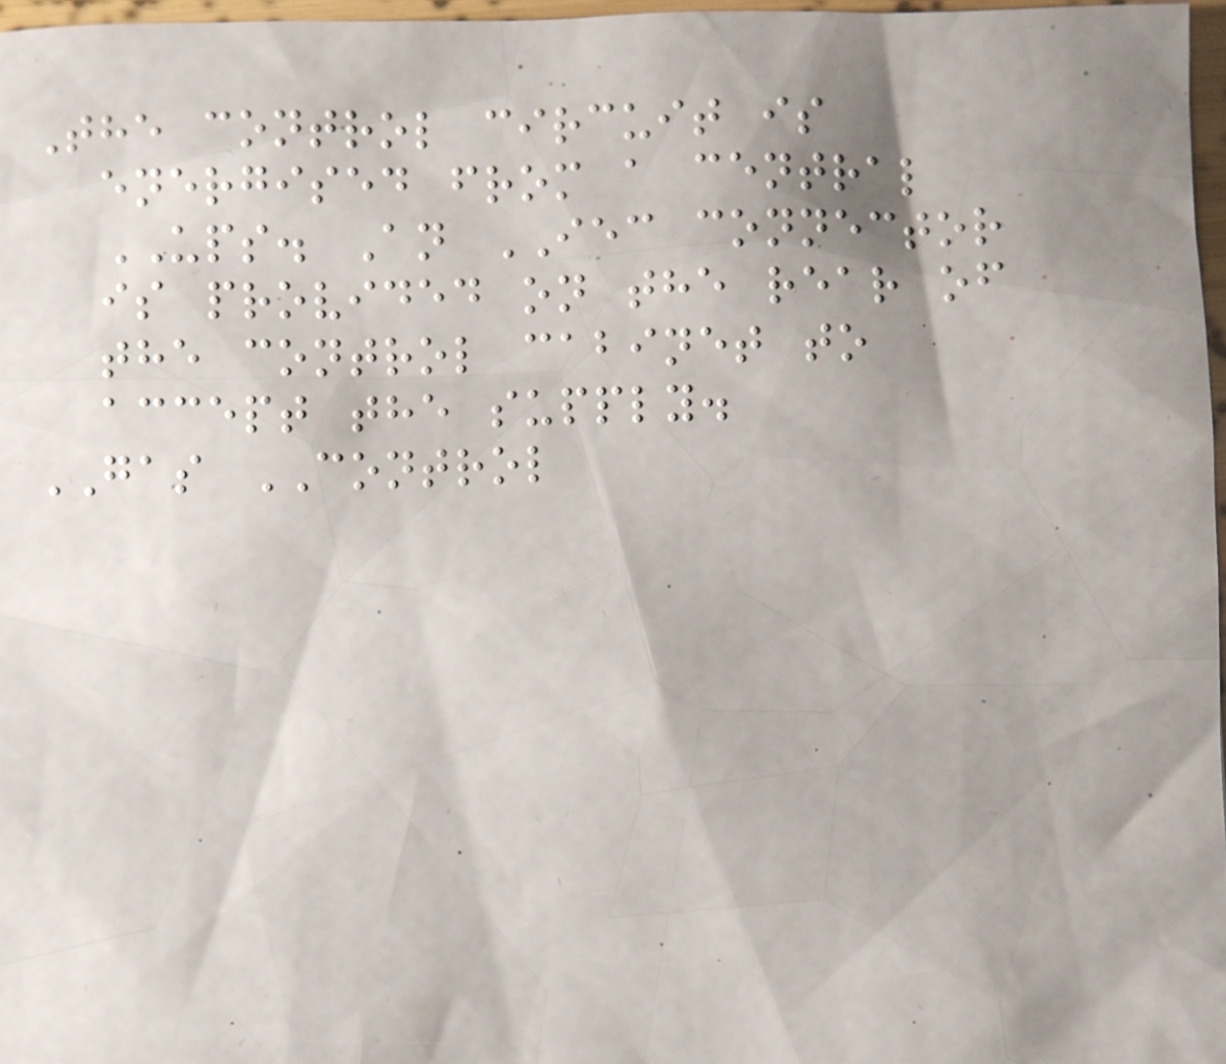The control circuit is
energised from a central
UPS. An IEC connector
is provided on the rear of
the control cabinet to
accept the supply.
GAS CONTROL
